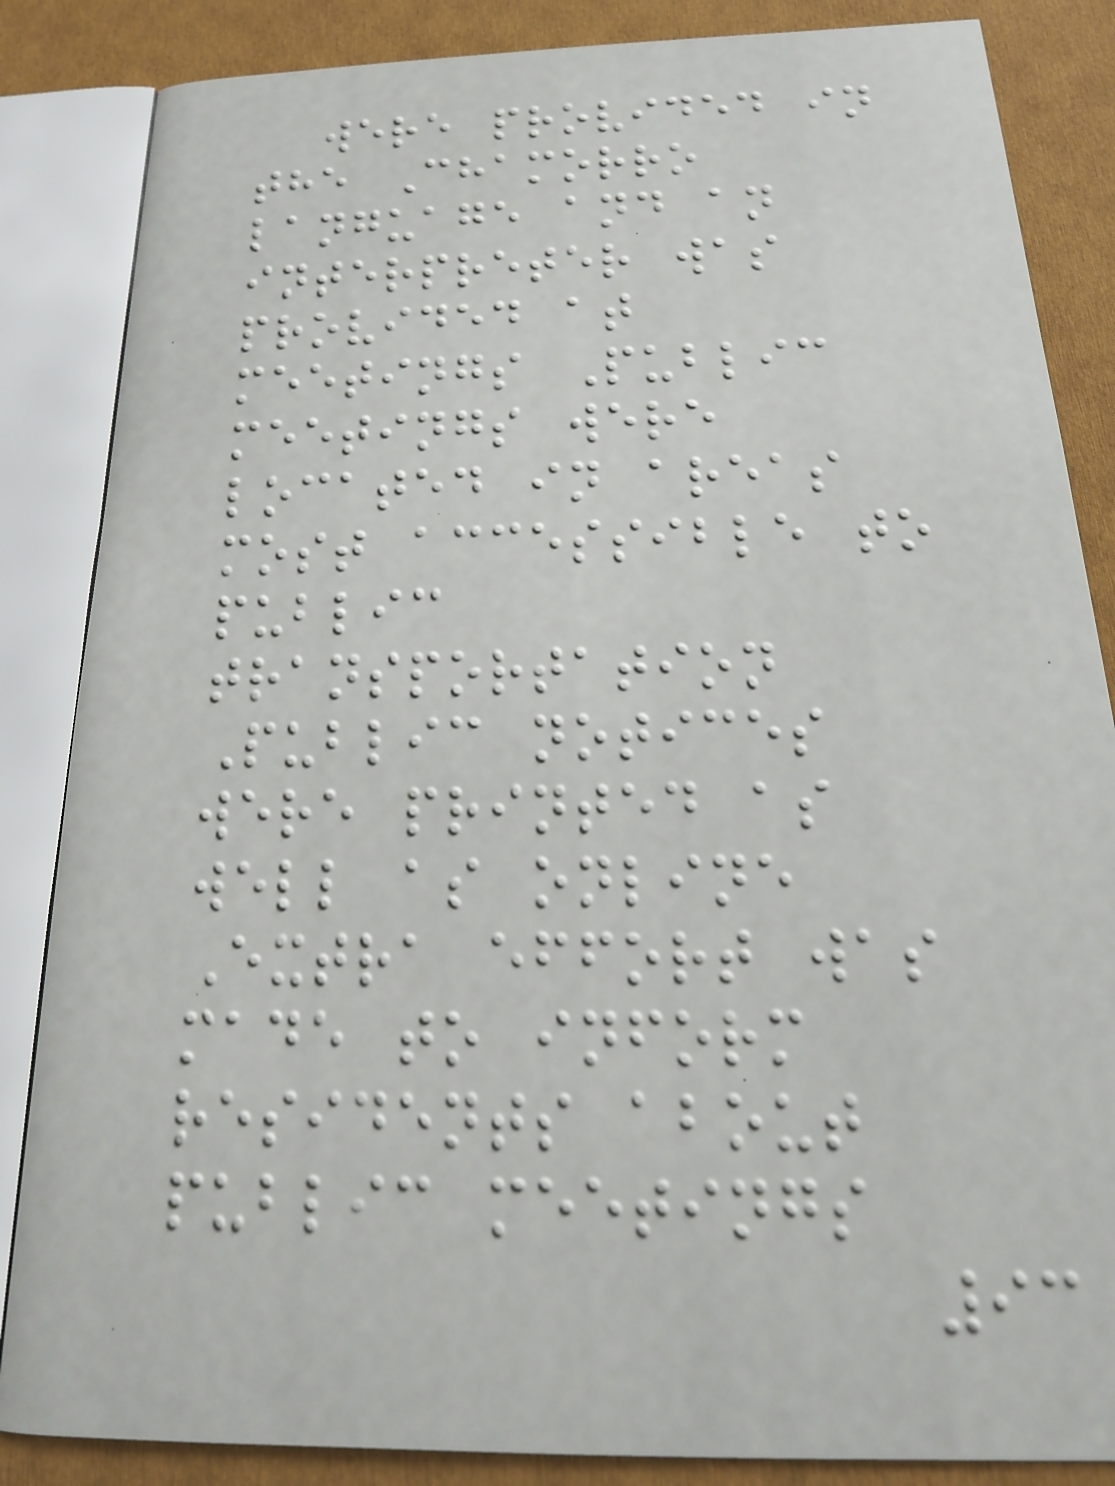were provided in
the Chamorro
language and an
interpreter was
provided at
meetings Public
meetings were
located in areas
most accessible to
public
transportation
Public notices
were printed as
well as online
Extra effort was
made to inform
residents about
public meetings
93
